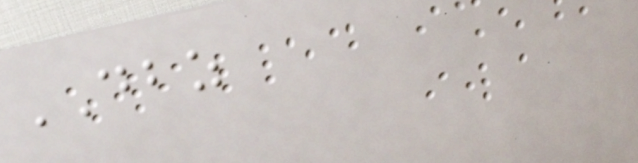DBZ
